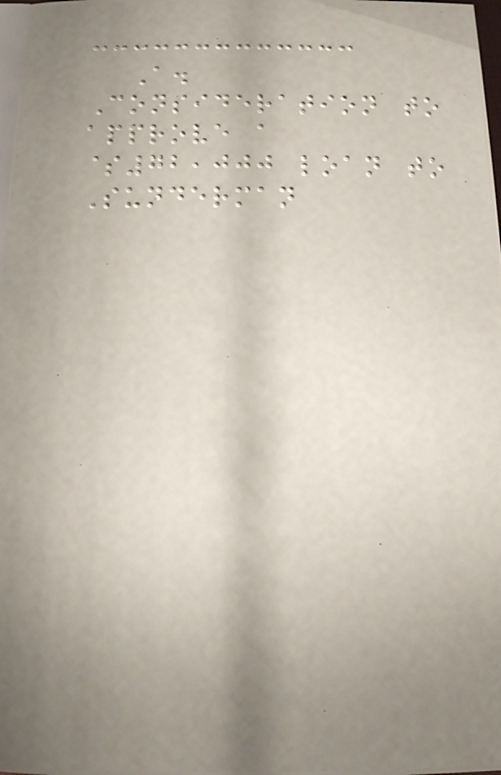A.
Consideration to
approve a
$72,000 loan to
Sunderman
